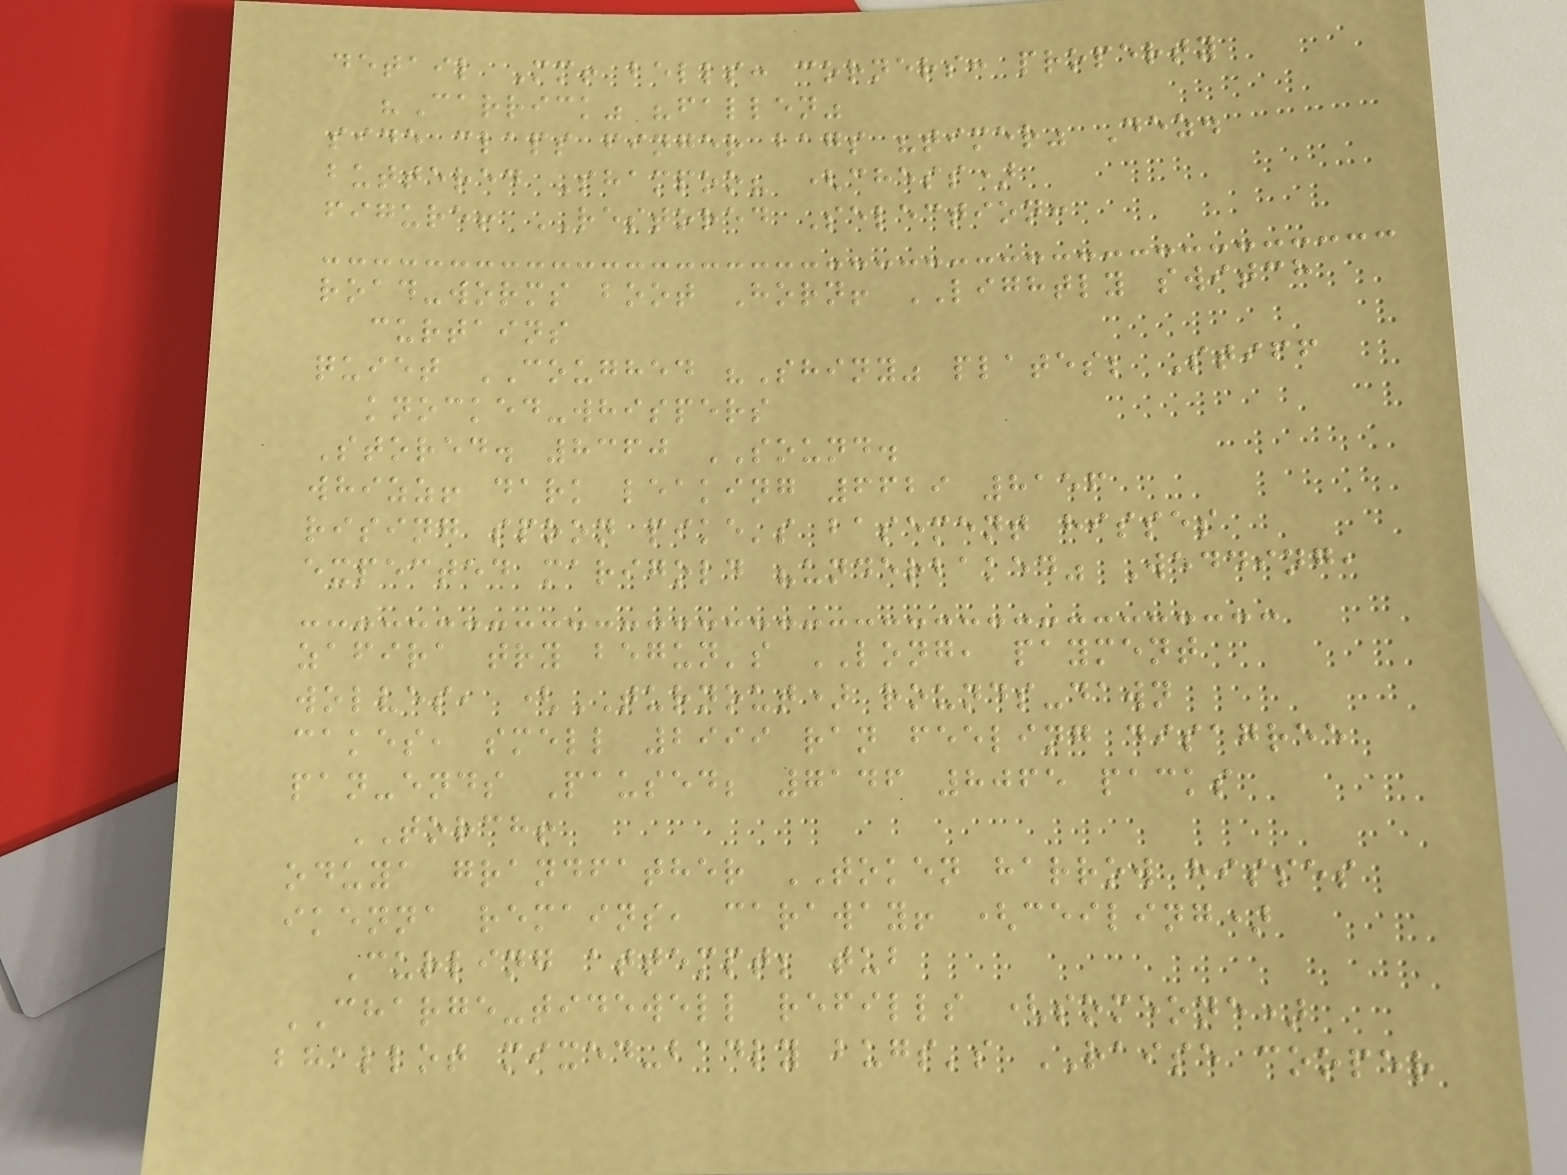detail Mm! bells: corners: property
"Carrick" "fallen"
side claps finger bags "timer" Dez.
buttered Shampoo? (chess)
figure! RESTORED Selection:
road-worms boot Horn! LIGHTLY switch
curtains
quiet COUGHED "Shiny" plates; Stiff
knocked-whispers
Stored. 8360 SOUND.
whizz! dark leaking 6629 8156
rising spoon pike's basement hisses
expected marigold "underbaked" Wedding,
zafira try begun's LONG, payment
wolves, (TURNOUT) rounds-dawn
cakes, smell 2999 ran feeling disagree
pan-ends Paused; 7146 8065 packs
TORCH!
oduya grandfather TOKEN harrow hisses
ikenna remains, caraway! (ceiling)
Curling attempt; tub
CHARGE-tidewell refills (someone)
bhallot mixed-badly bugs's RAISE cooper
